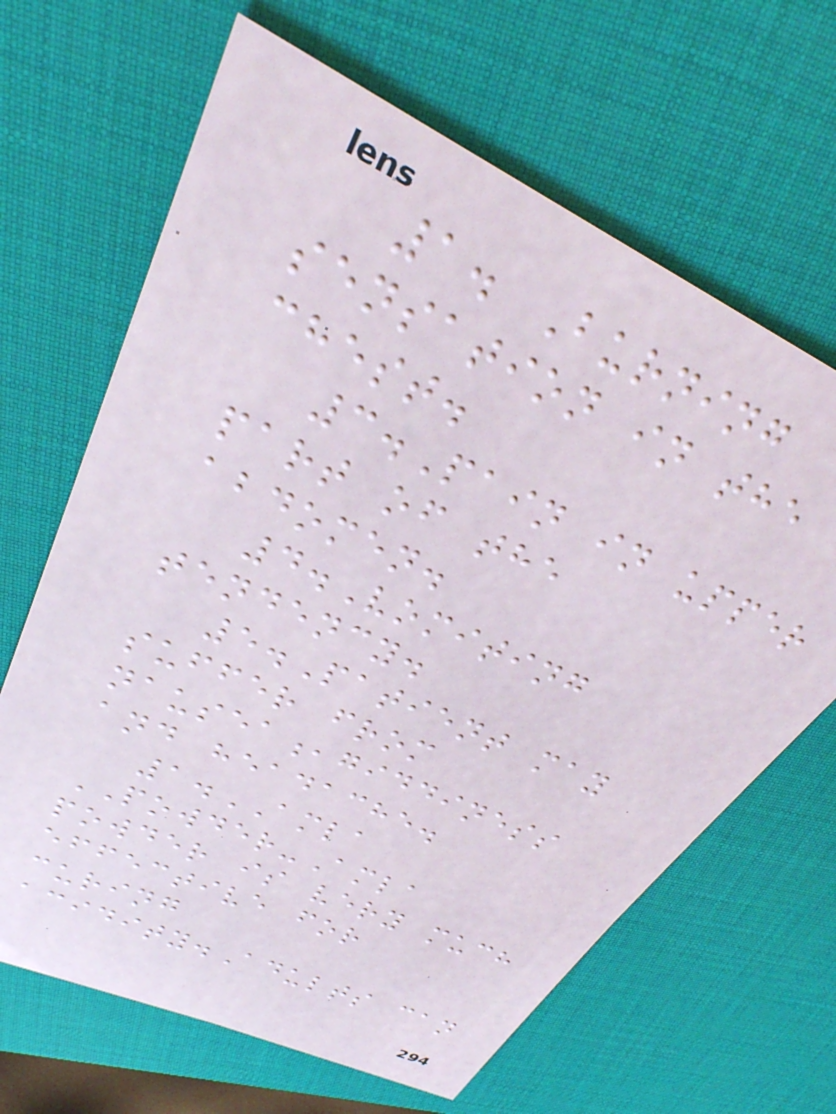1. Burning
sensation in the
chest.
3.Pain in upper
part of the
abdomen.
4.Vomiting
tendency.
5.Patient may
suffer from
nausea,giddiness
and headache.
1.AMLA
POWDER-Amla
powder is very much
effective for
curing
acidity.Adults can
